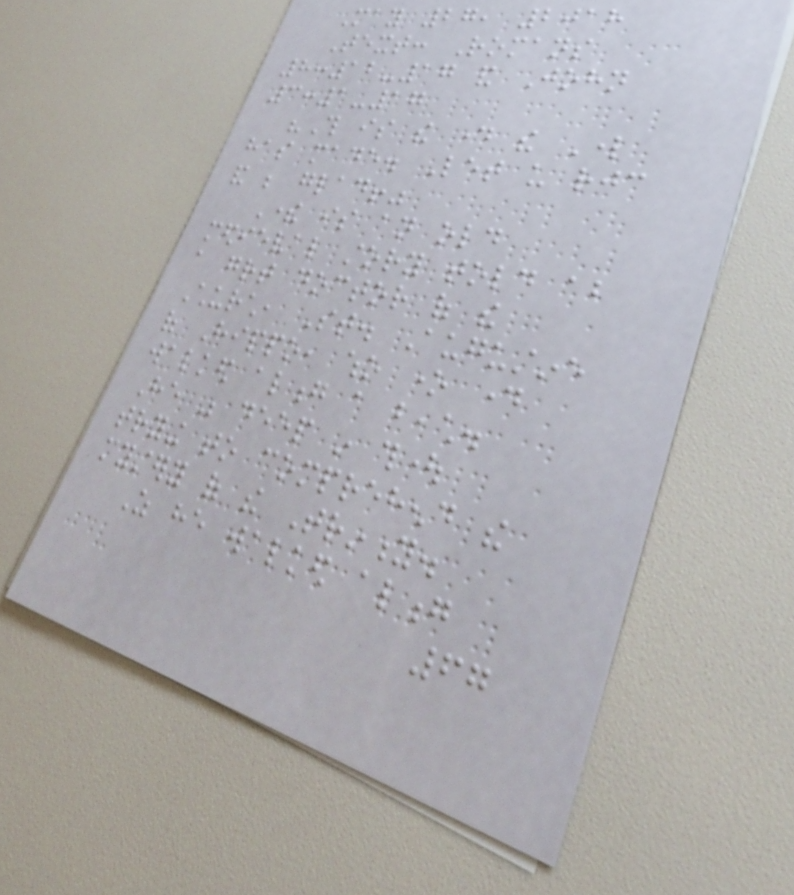May 27, 2018
Text: Romans
8:12-17 and John
3:1-17
"This is the day the Lord
has made. Let us rejoice
and be glad!"
There is an old
medieval story told about
a great doctor of the
Church, St. Augustine
of Hippo, who one day
walked along a beach.
He was deep in thought
trying to comprehend the
mystery of the Trinity.
As he walked along
67
